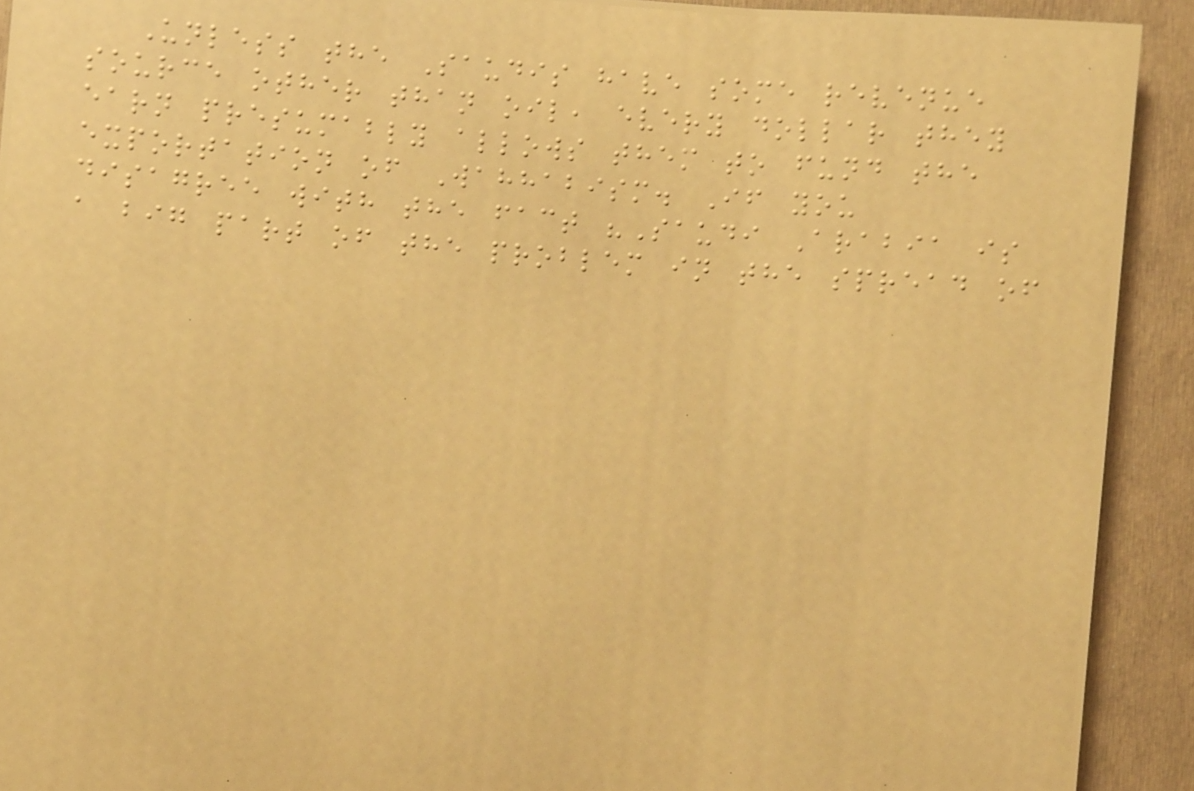Unless the Saudis have some revenue
source other than oil, every dollar they
earn presumably allows them to fund the
exportation of Wahhabism. If you
disagree with the fact "Saudi Arabia is
a big part of the problem in the spread of
